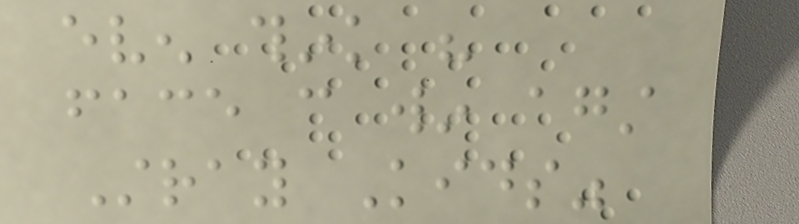even think his
face can win against
Stray Kids"
